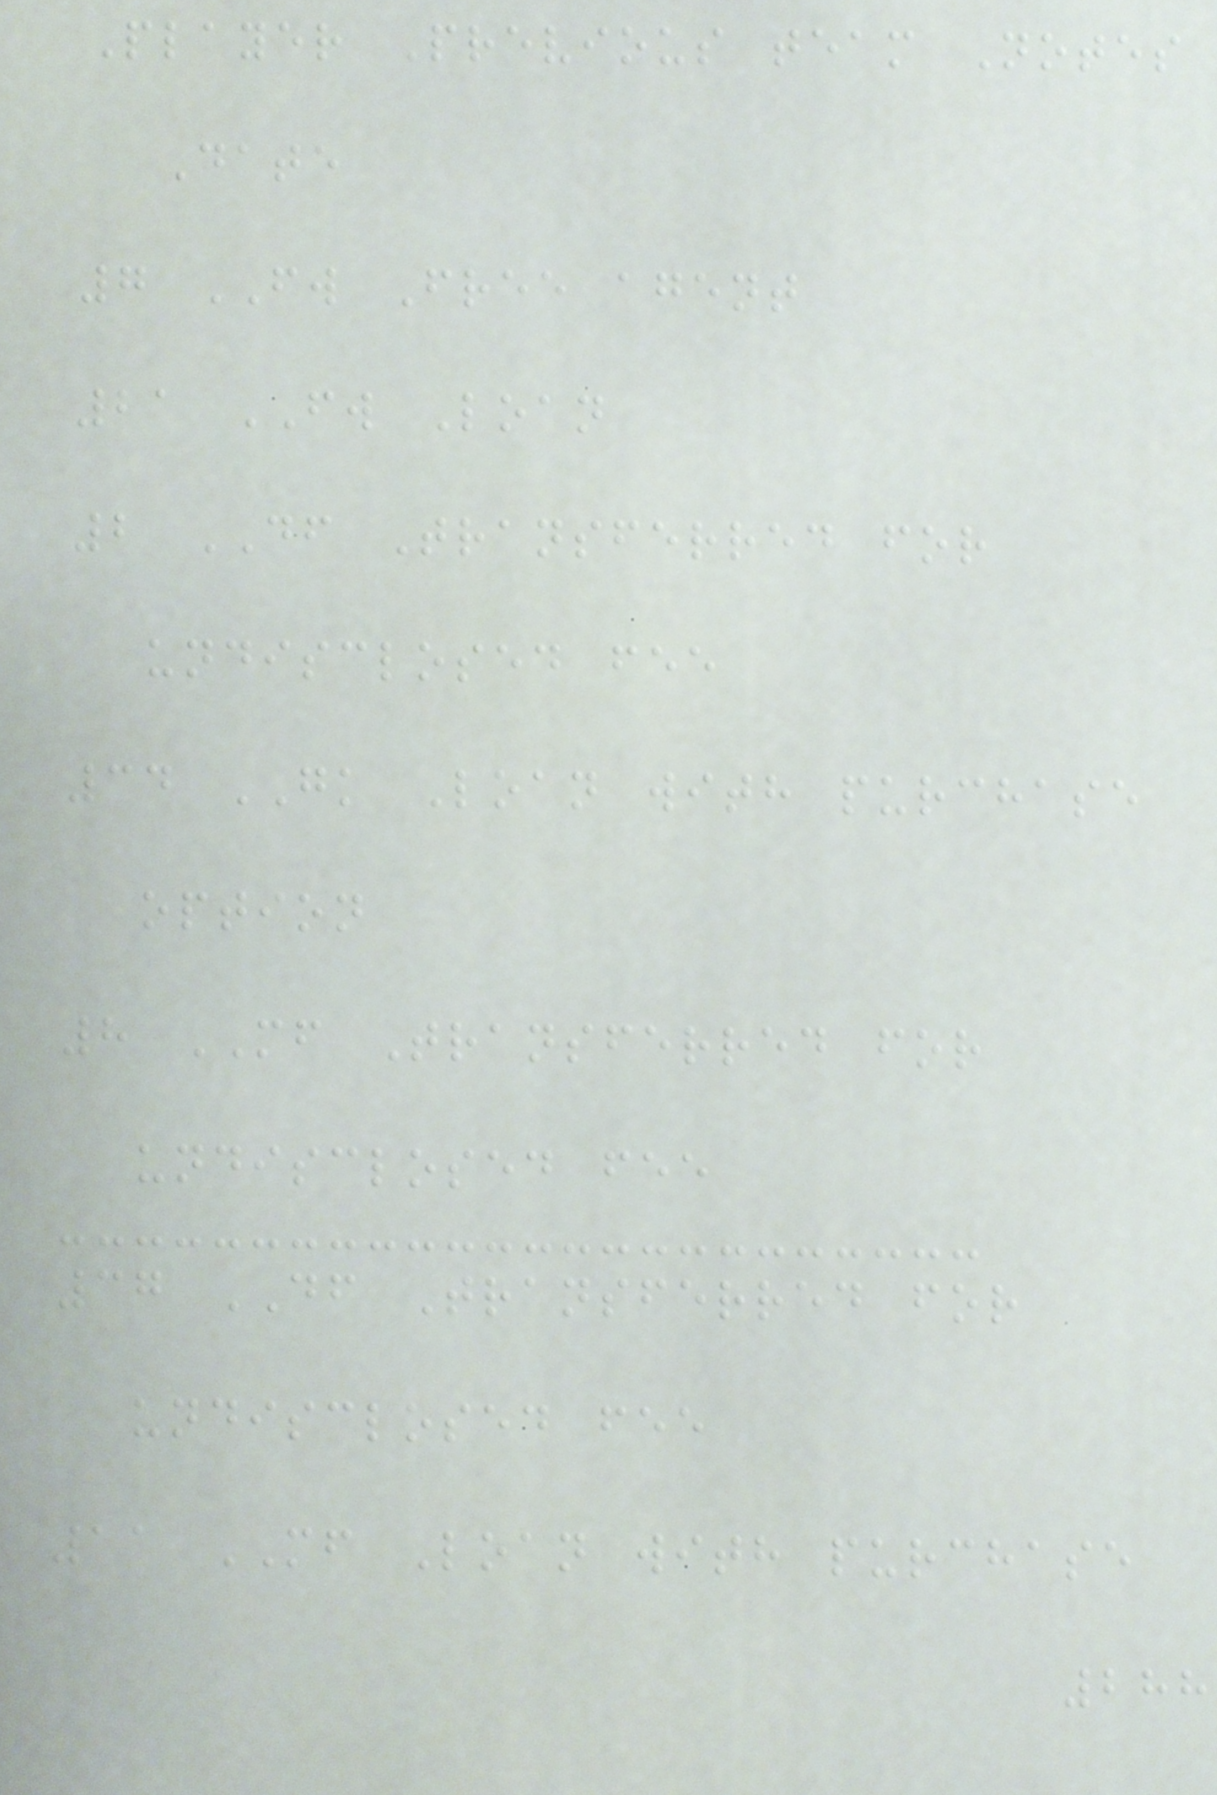Player Previous team Notes
Date
7 FW Free agent
21 FW Loan
2 DF Transferred for
undisclosed fee
34 GK Loan with purchase
option
8 MF Transferred for
undisclosed fee
37 DF Transferred for
undisclosed fee
11 MF Loan with purchase
288
